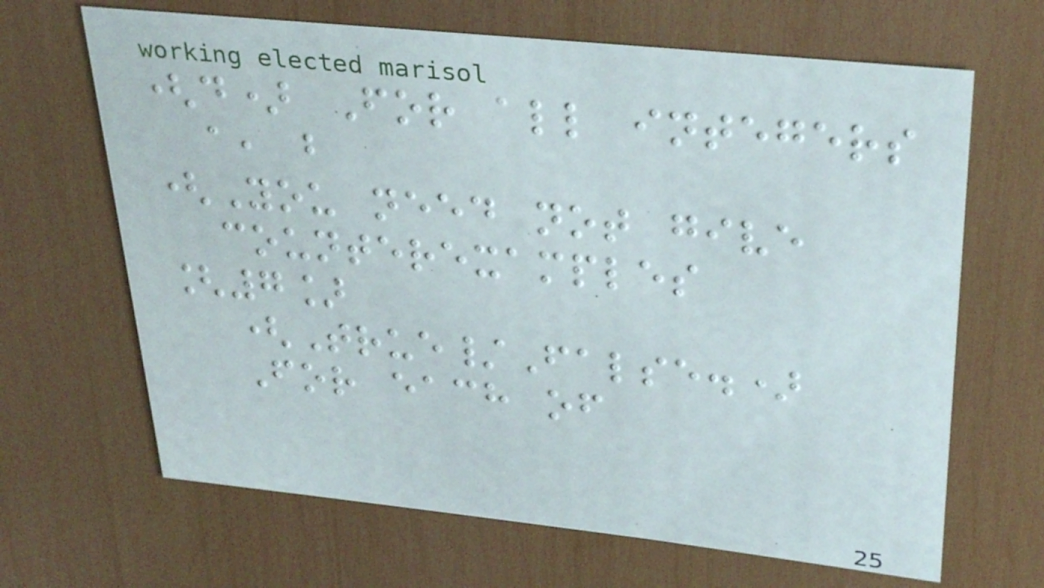(d) For all integers
a, b
(You need not give
counterexamples
[7]
(True/False.)
For each of
